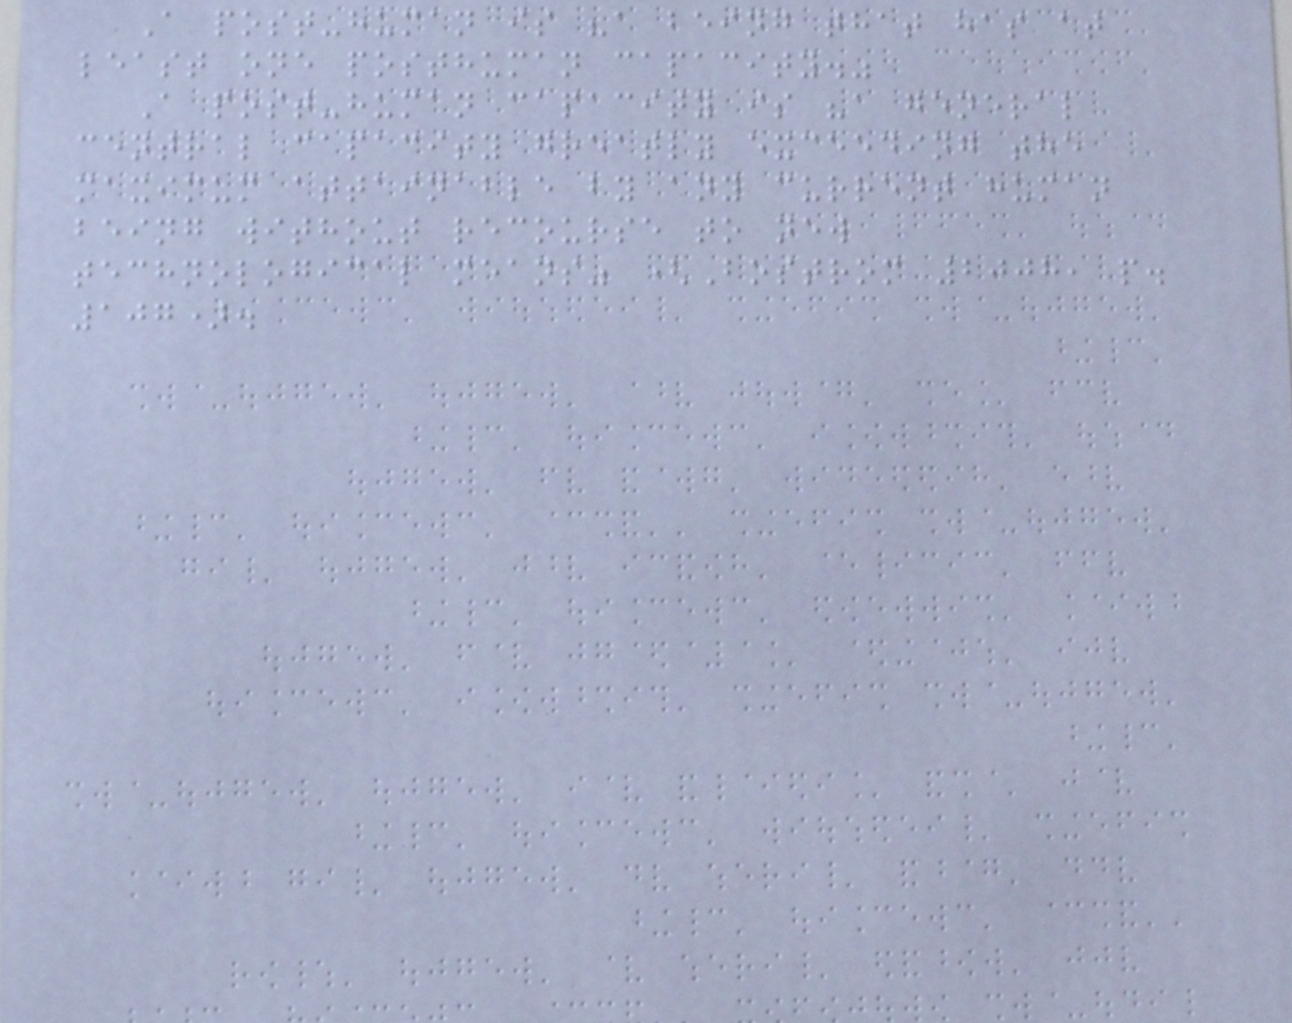A post-human is "a being that has at
least one posthuman capacity."
A post-human capacity is "a general
central capacity greatly exceeding the
maximum attainable by any current human
being without recourse to new
technological means" (Bostrom 2008, p.
107).
